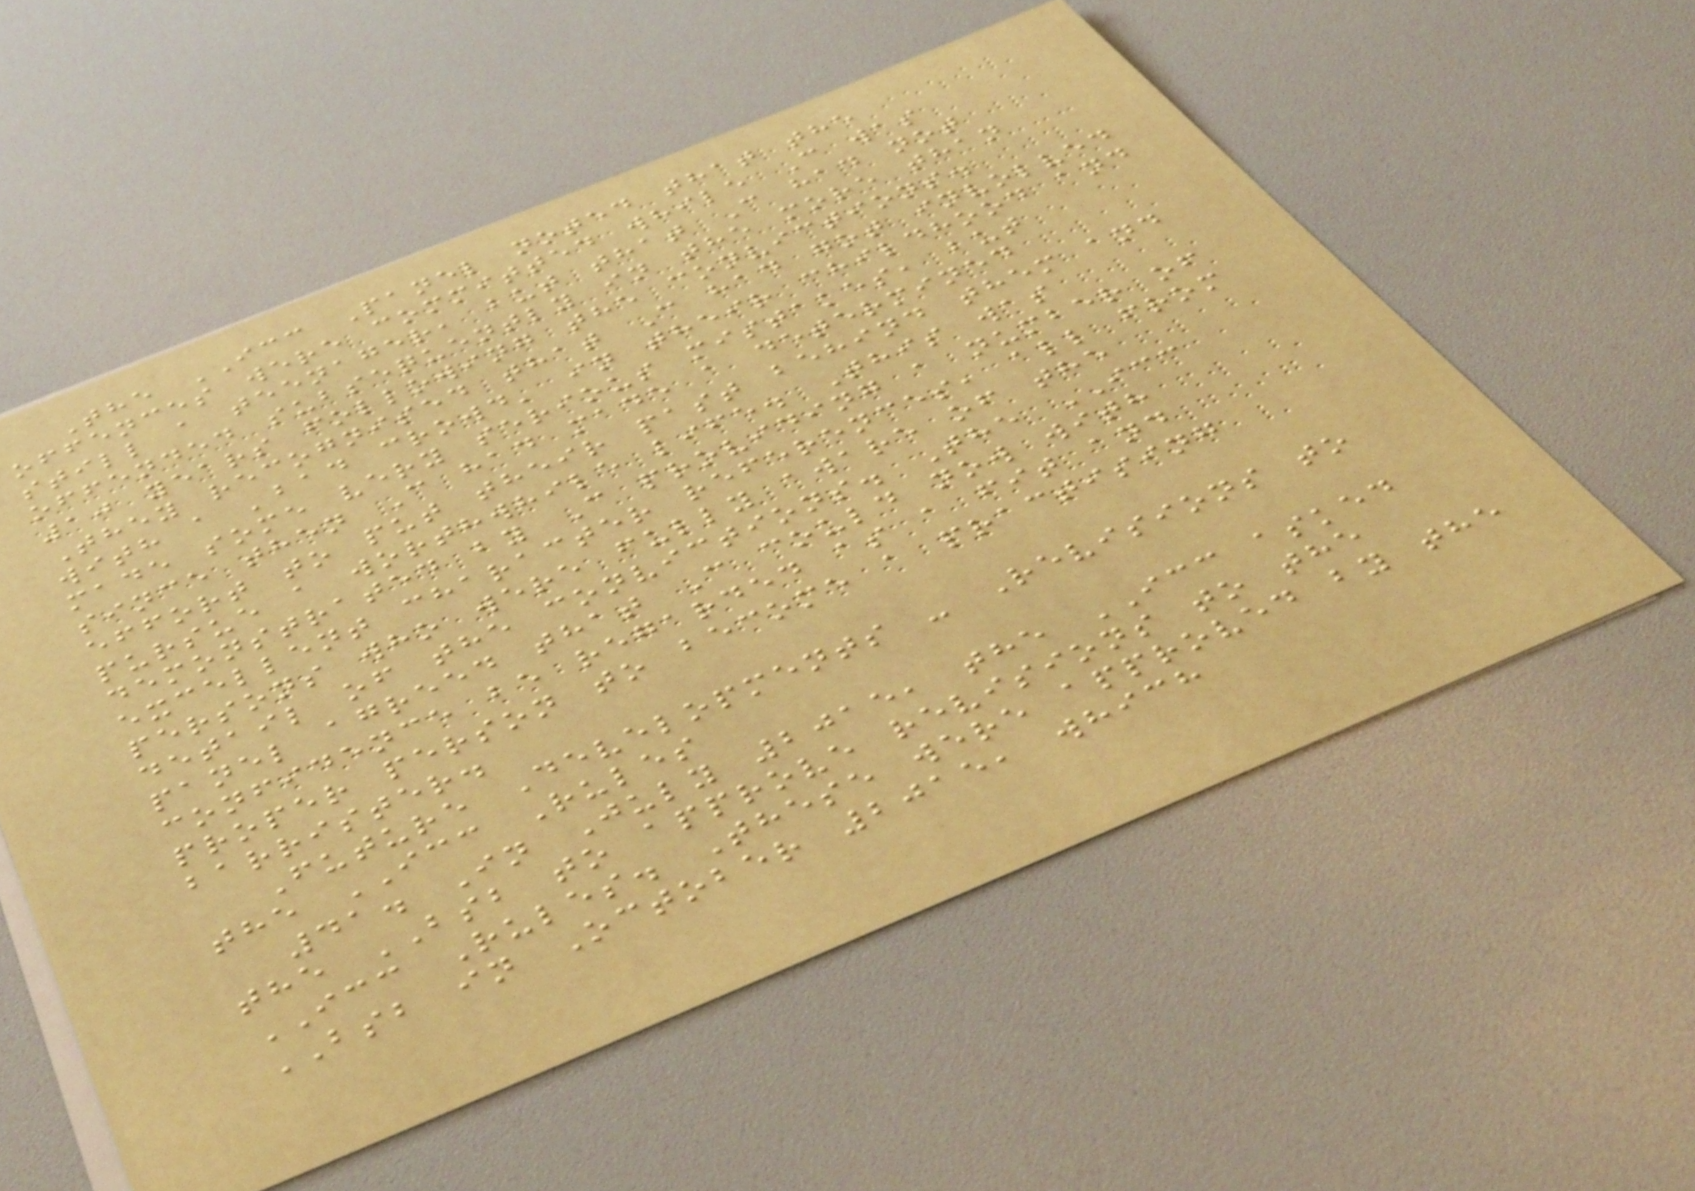The ICC Panel noted that the
offences were committed while C was
still a teenager, but that C had not
offended subsequently in the more than
10 years following the convictions.
They recognised that C had got involved
with a 'bad crowd' in their childhood and
made some very serious mistakes, but
since then C had made a determined
effort to put their past behind them and
pursue a worthwhile life. This was
demonstrated by C providing a number of
excellent character references, all from
persons who were fully aware of the
detail of the convictions. The ICC
panel agreed that C could now with
confidence be regarded as a fit and
proper person to become a practising
barrister.
Future Developments - Revisions to
the ICC Rules
41. In July 2015, the ICC asked
the BSB to approve revisions to the
ICC Rules. These were approved by the
BSB in October 2015, which
